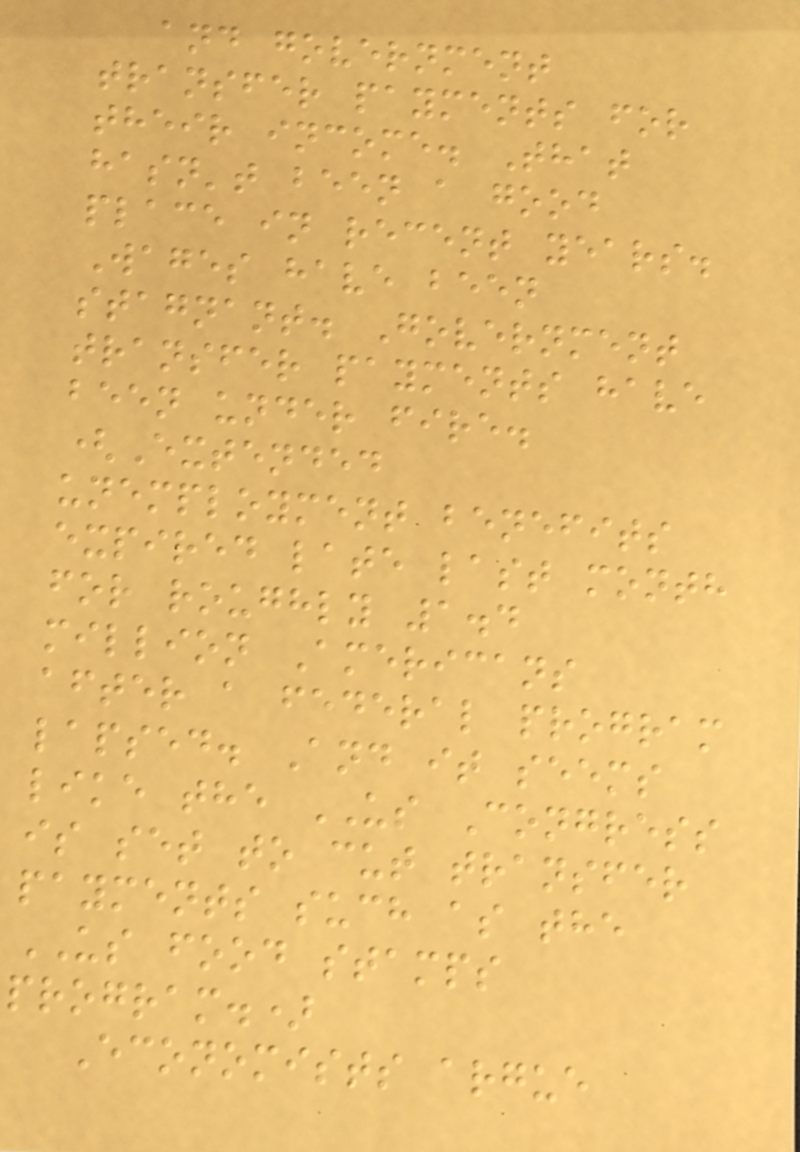and government
transfer payments for
their income. That
hasn't been a good
place in recent years.
Wages have been
stagnant. Government
transfer payments have
been under fire.
(Extended
unemployment benefits
expired late last month
for roughly 1.4
million Americans
after a federal program
lapsed. And it seems
like the US Congress
is set to cut transfer
payments such as the
US food stamps
program.)
Economists argue
